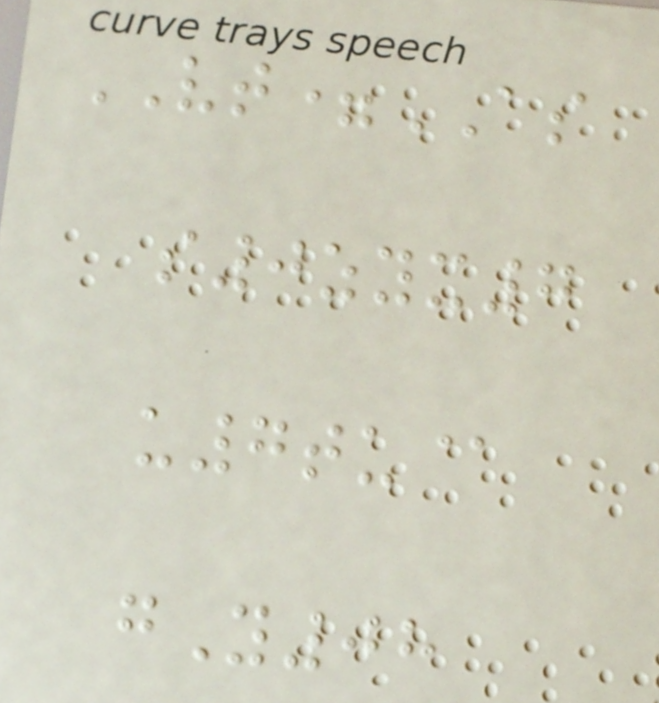VT=AS
s0zyx7
u7tu@
gY08
